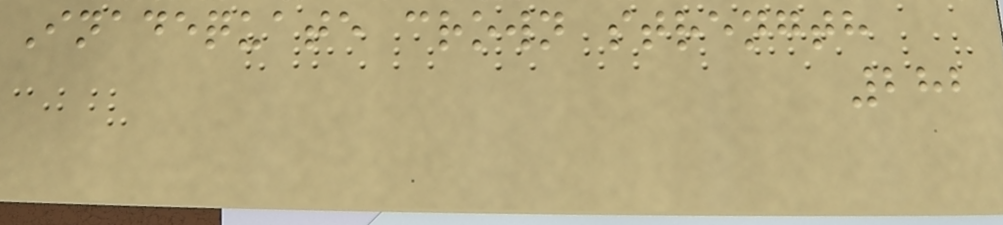Inadequate crown strength
282
